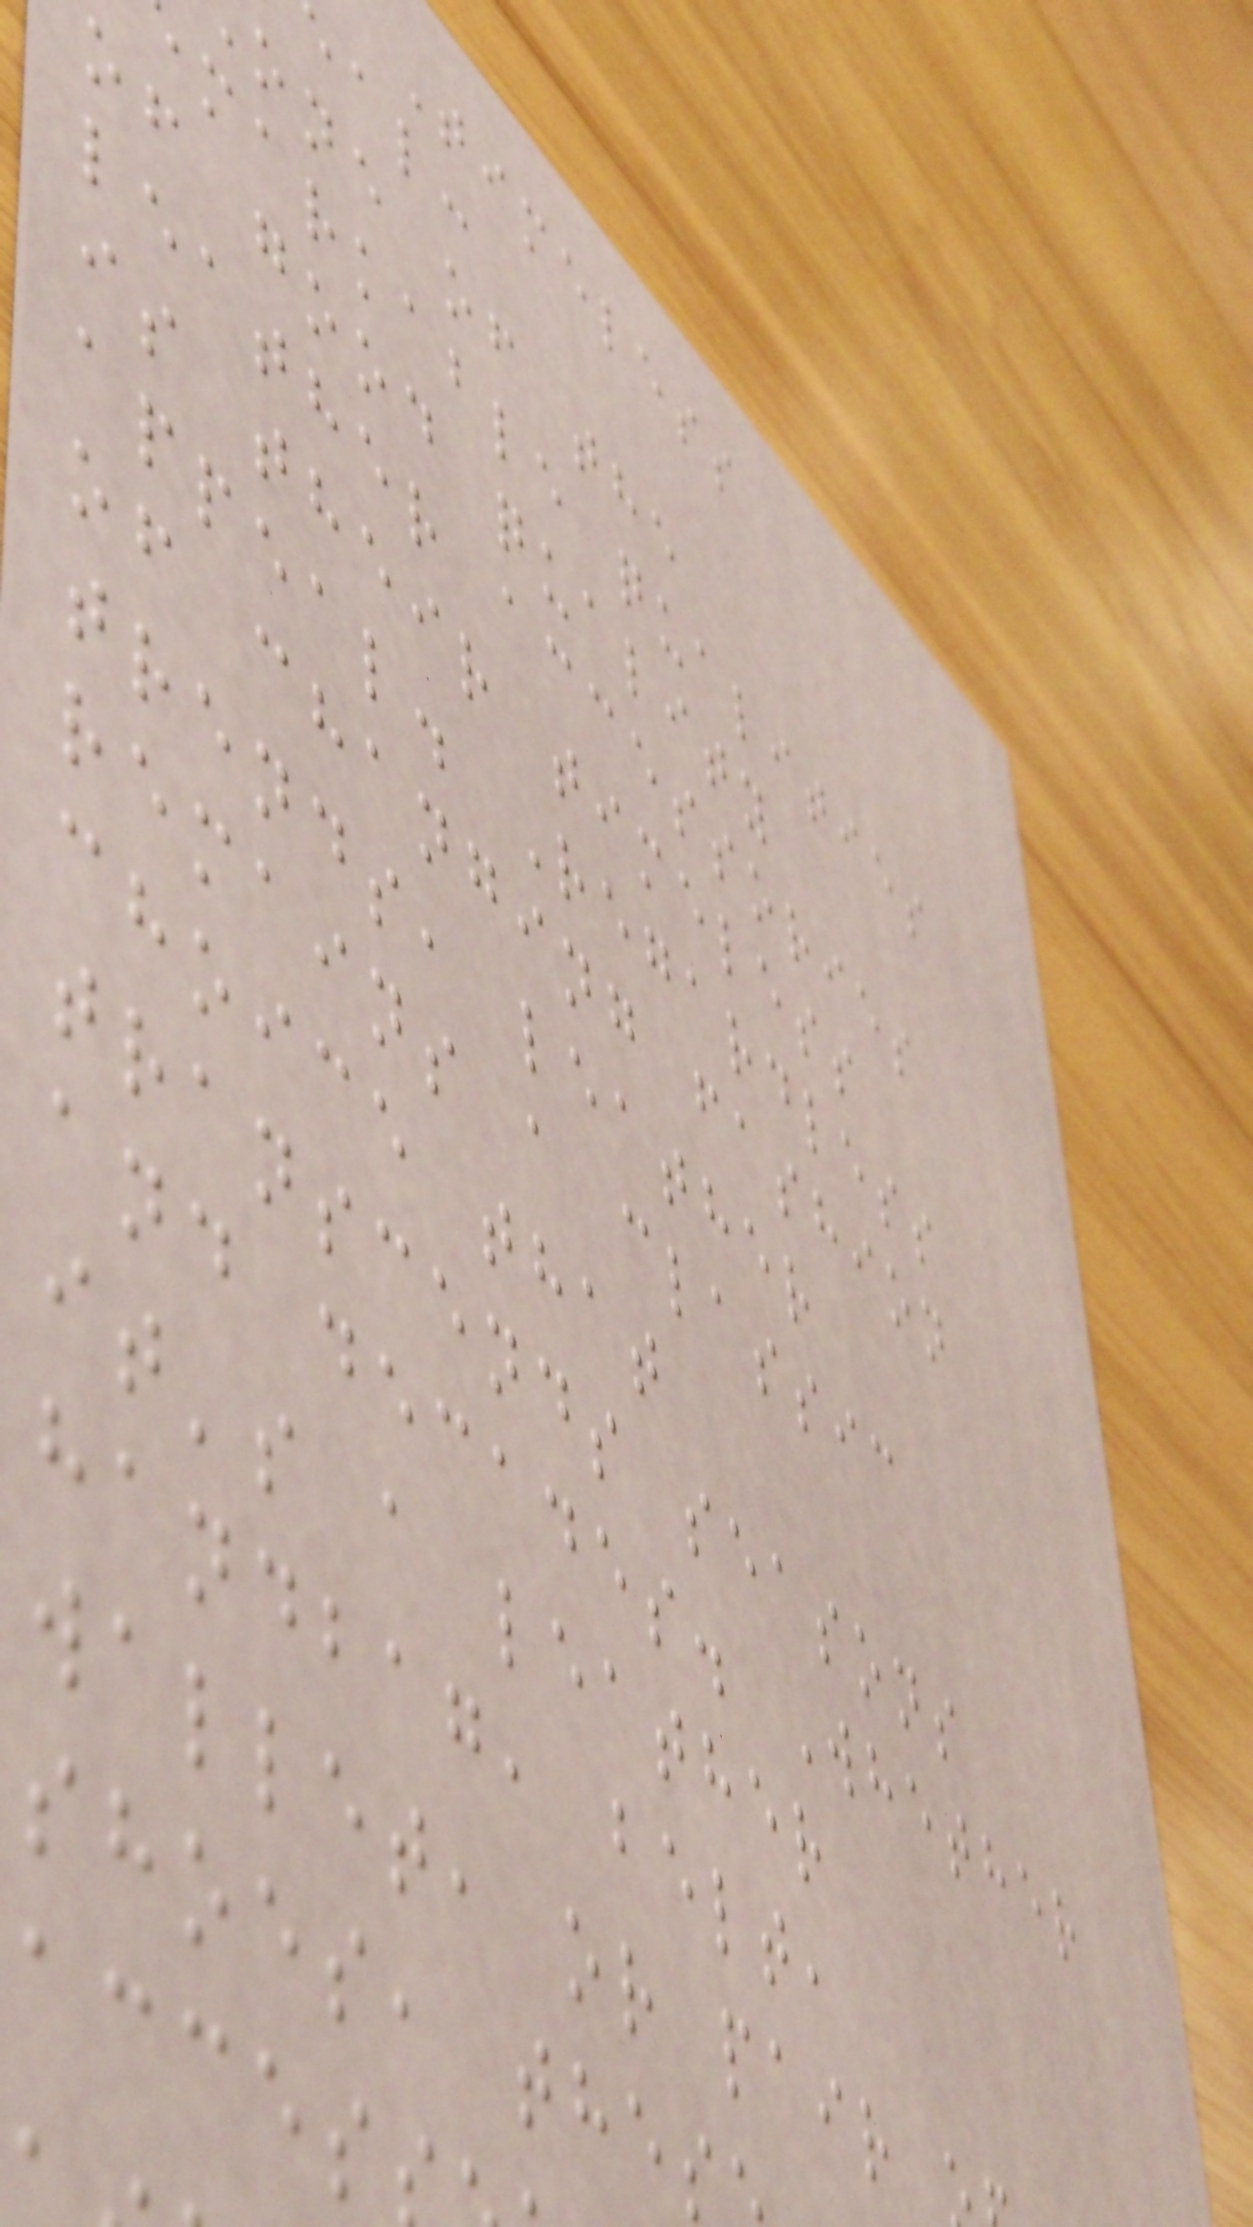Timeless
eal:
one of the
markable qualities
of good quality
leather accessories
is their timeless
appeal. Regardless
of changing fashion
trends, leather
remains a classic
choice that
transcends seasons
and decades. Whether
it's a leather
handbag, belt,
wallet, or pair
shoes, thes
acces
